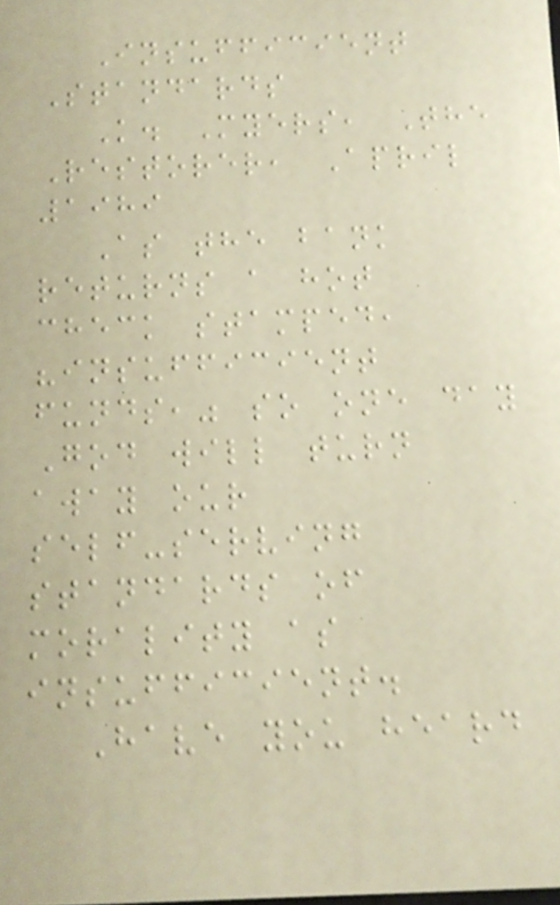Insufficient
Standards
K. Myers, The
Restorer, April
1989
As the bank
returns a hot
check stamped,
"insufficient
funds," so one day
God will turn
away our
self-serving
standards of
morality as
insufficient.
Have you heard
